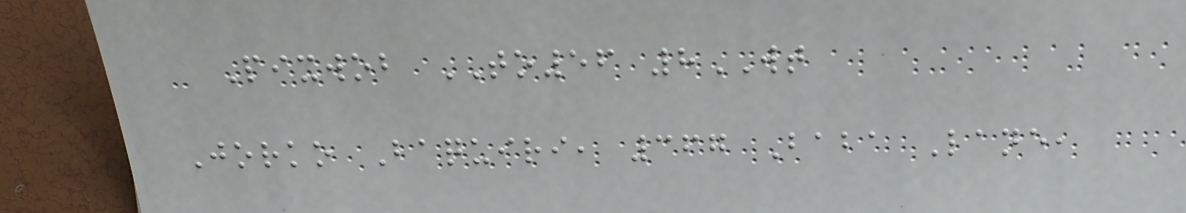Pixwob TO56 8WT
Jorko Baquiri, 367 Baba Lane,
